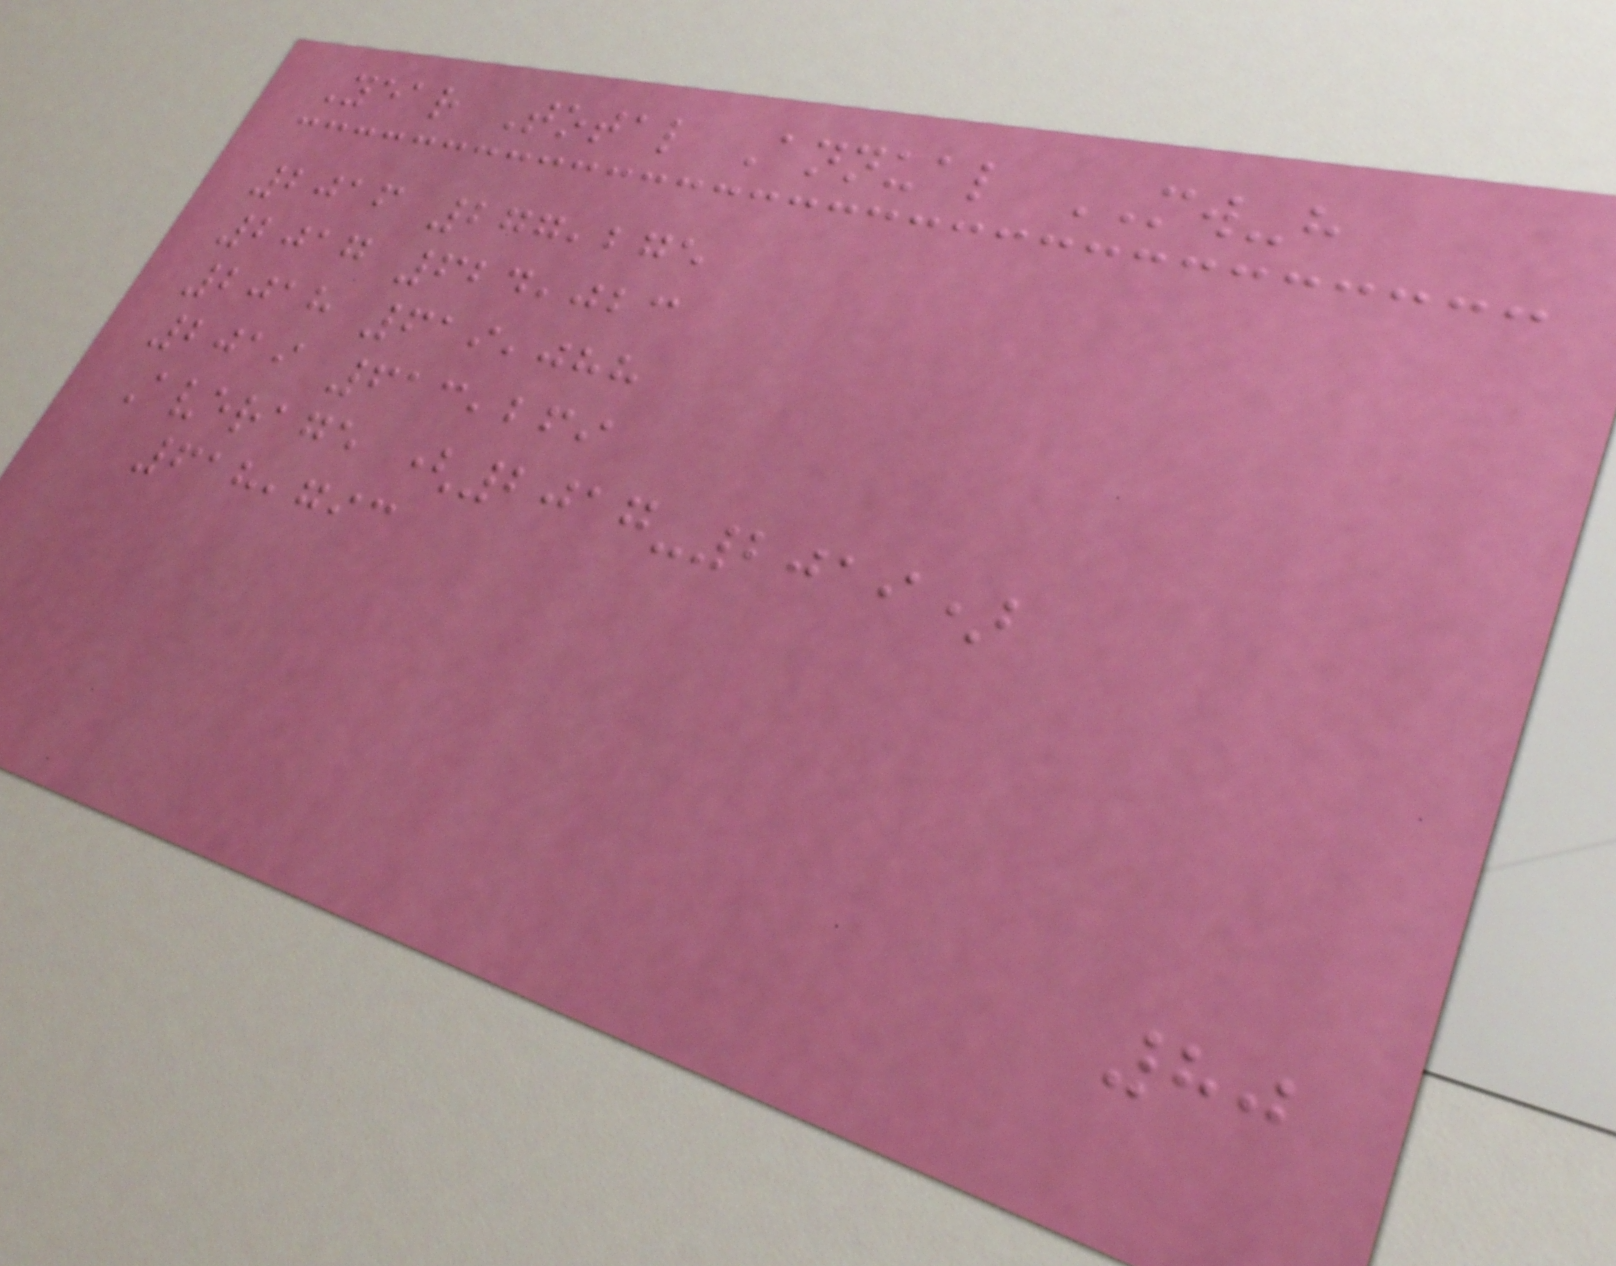Year Total Annual MW-h
2016 277,275
2017 624,023
2018 619,088
2019 613,269
Average (2017-2019)
618,793
80
